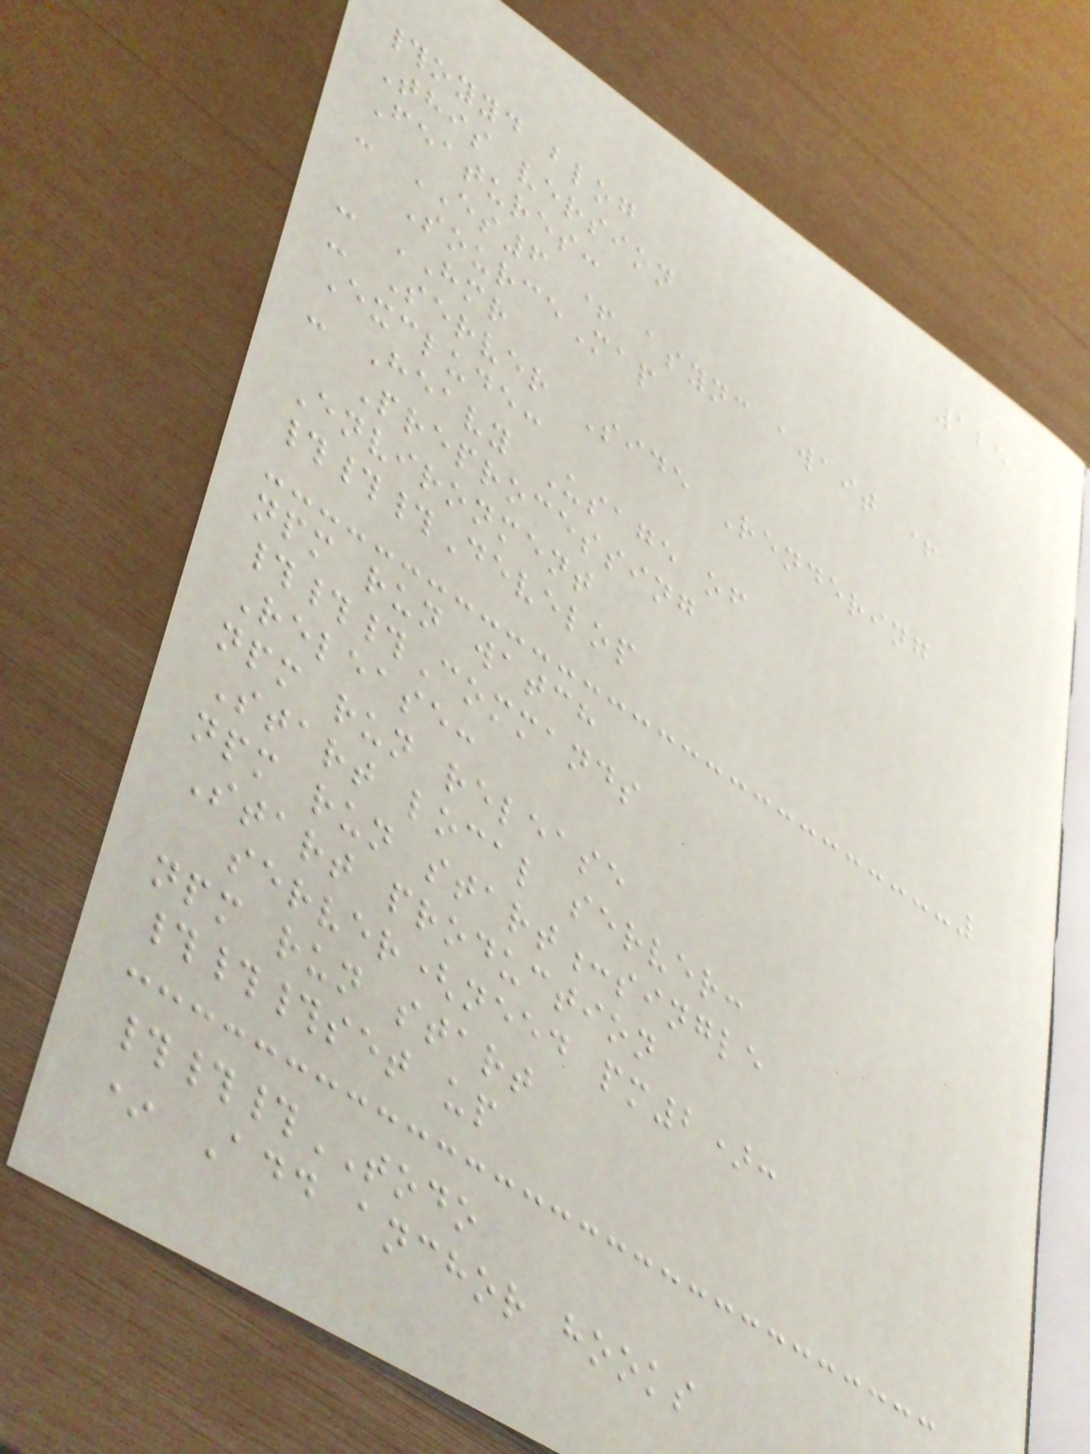125
#oyyd blog
This version
Features:
- ES6 + async await +
SourceMap
- HMR
- Server Side Rendering
Exclude:
- Heavy Usage of
Preprocessing
Environment
###Develop
npm run watch
###Commands
Release:
npm run release
Start local server:
npm run start:single
Start production
server(need pm2):
npm run start
###set up
###TODO
* Add anchor hooks
